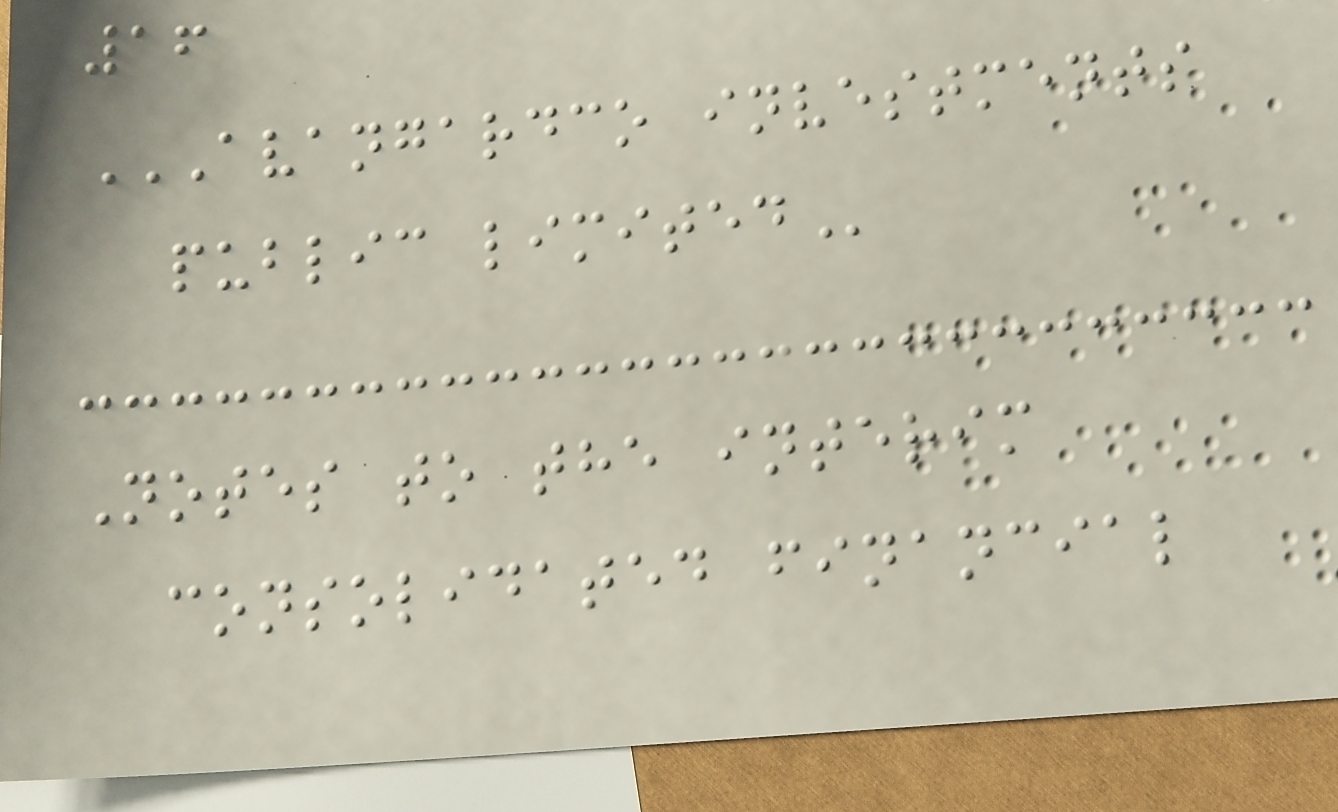16
AVANGARDCO INVESTMENTS
PUBLIC LIMITED
Notes to the interim
consolidated financial
